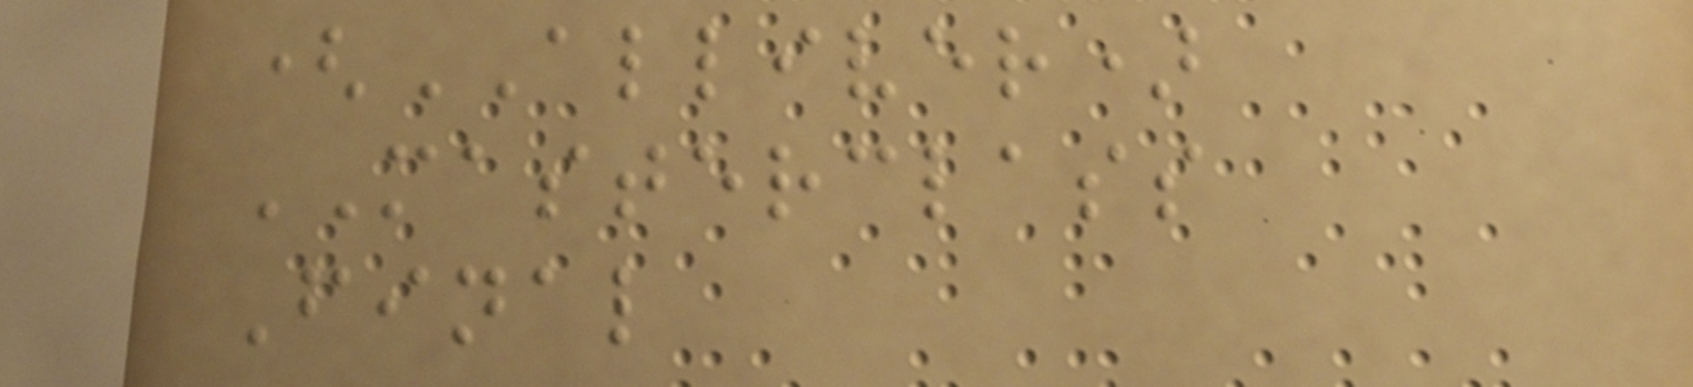(ALLIVER)
MASTERCLASS
Final
